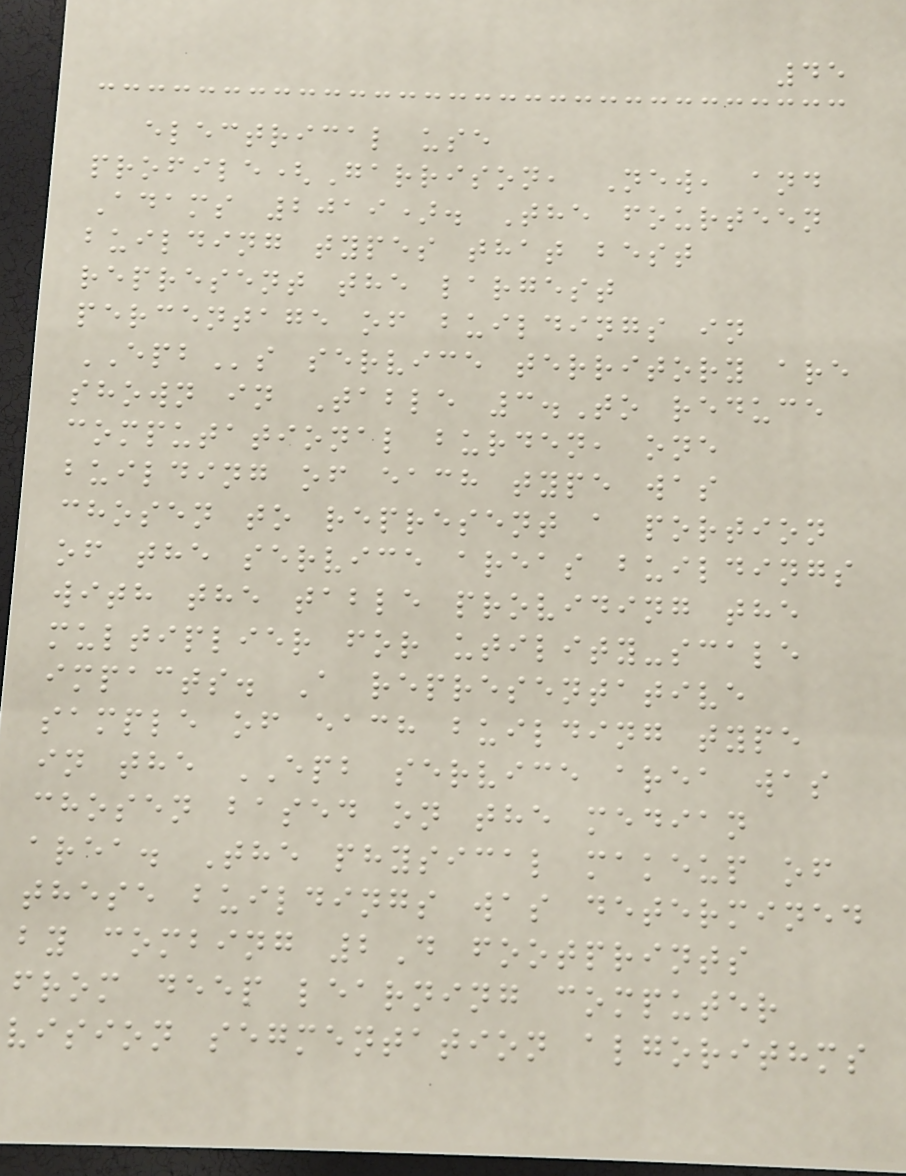45
electrical use
profile(Garrison, New, and
Adams 2019). The fourteen
building types that best
represent the largest
percentage of buildings in
EPBs service territory are
shown in Table 3.To reduce
computational burden, one
building of each type was
chosen to represent a portion
of the service areas buildings
with the table providing the
multiplier for utility-scale
impacts. A representative
sample of each building type
in the EPB service area was
chosen based on the median
area. The physical makeup of
these buildings was determined
by combing 2D footprints
from deep learning computer
vision segmentation algorithms
